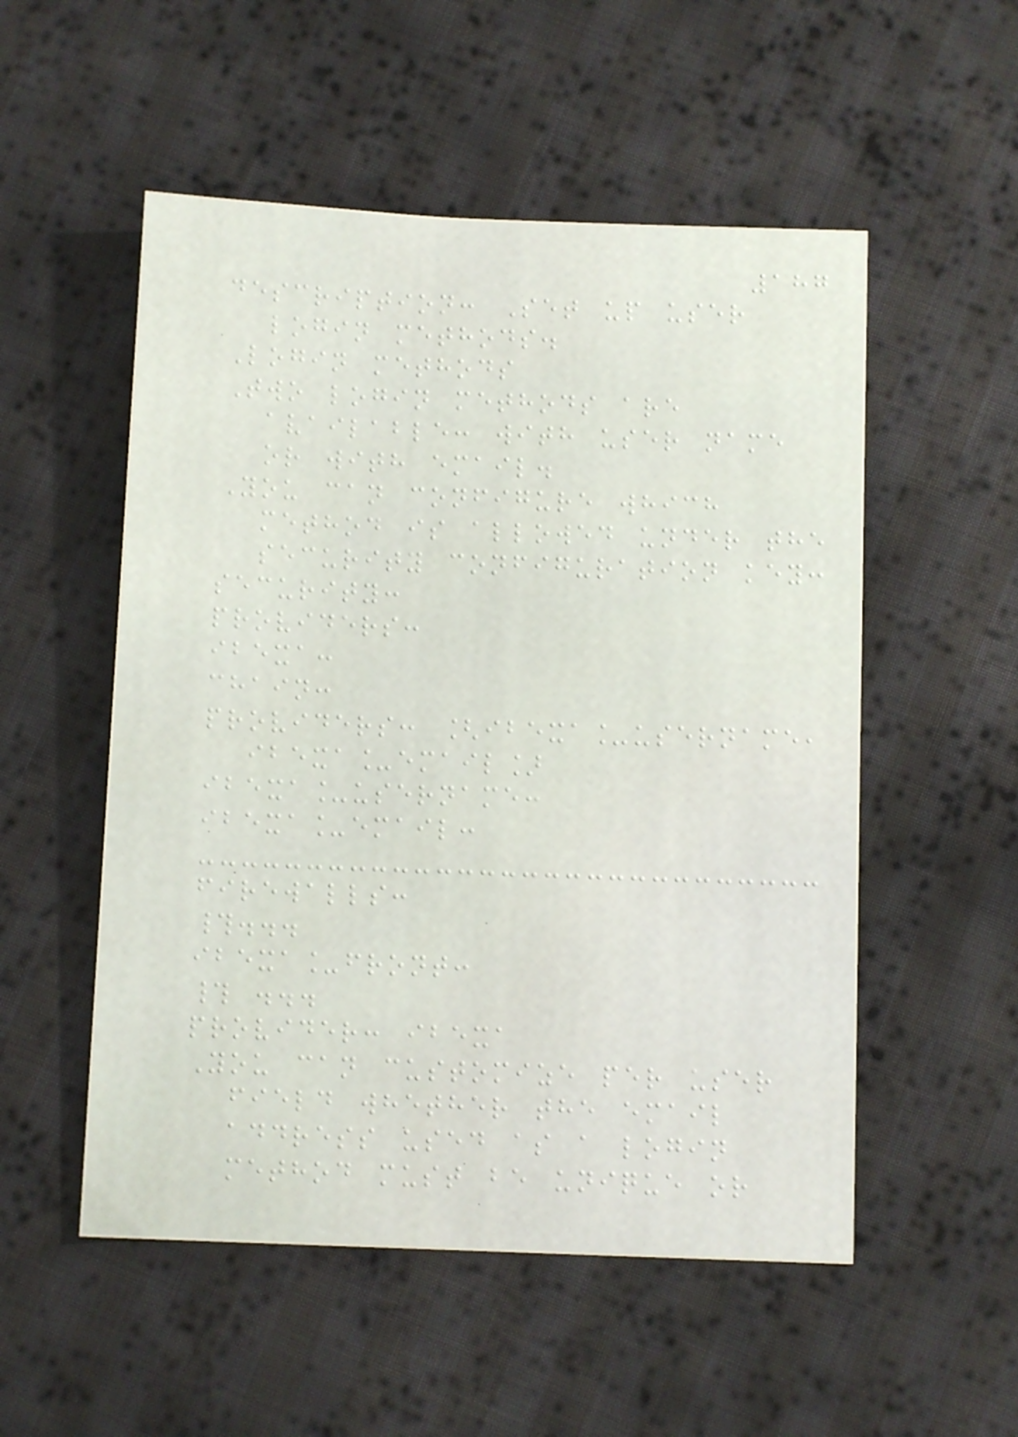187
description: Set up user
login methods.
Login methods
Two login methods are
available: with user name
or with email.
You can configure which
method is allowed under the
security configuration key:
security:
providers:
ibexa:
chain:
providers: [ibexa_username,
ibexa_email]
ibexa_username:
ibexa_email:
firewalls:
#...
ibexa_front:
# ...
provider: ibexa
You can customize per user
field whether the email
address used as a login
method must be unique or
